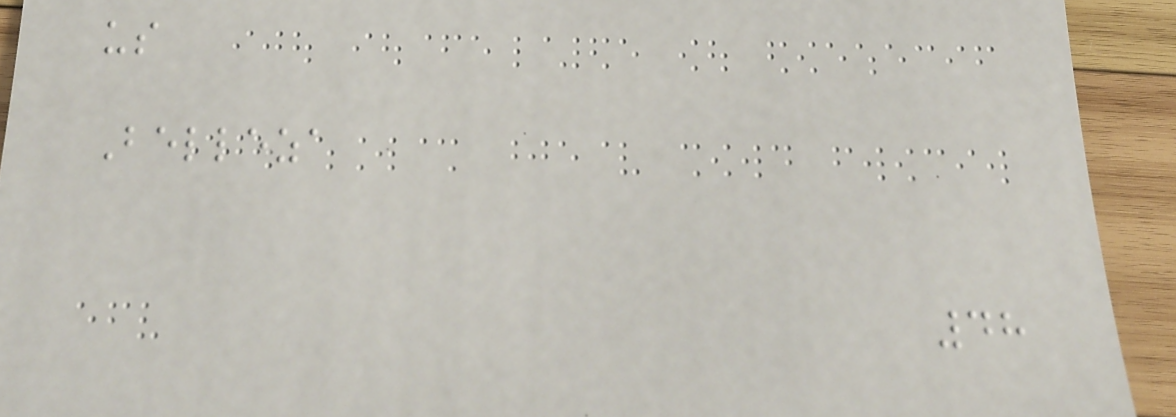us
Belleza
48
